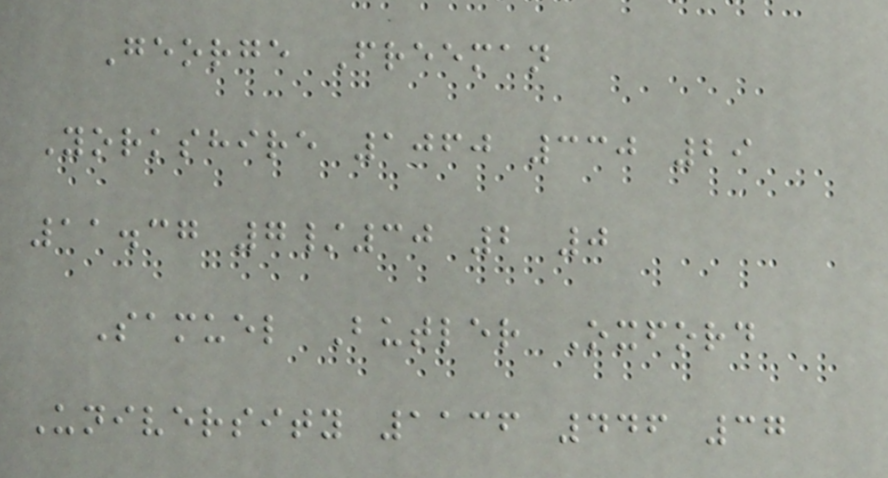George Freeman
Yorkshire 1060 330 29
11.37 7/30 2 0
Samuel Butler Oxford
University 1136 446 37
